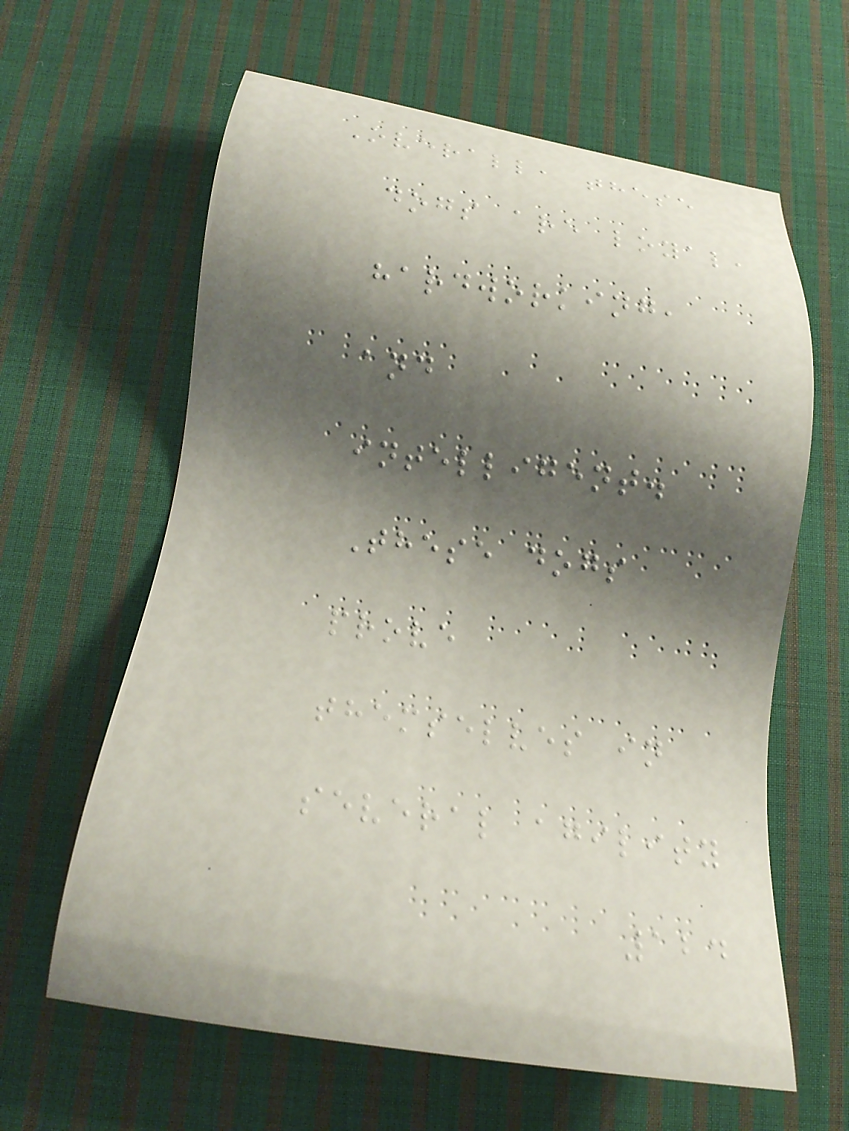Overall, these
dogs are loyal,
hardworking,
and
intelligent.
These dogs
prove
themselves in
several agility
124
